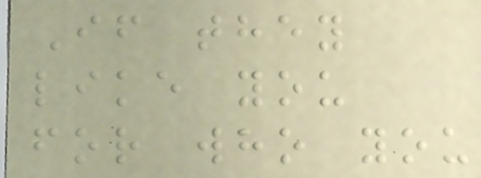If they
like you
for who you
